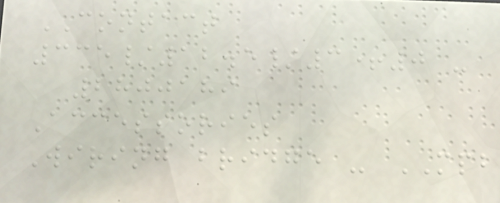CONTACT
335/12.5/3+0 -
2800189
Accessories
Wiring bridge - MPB
